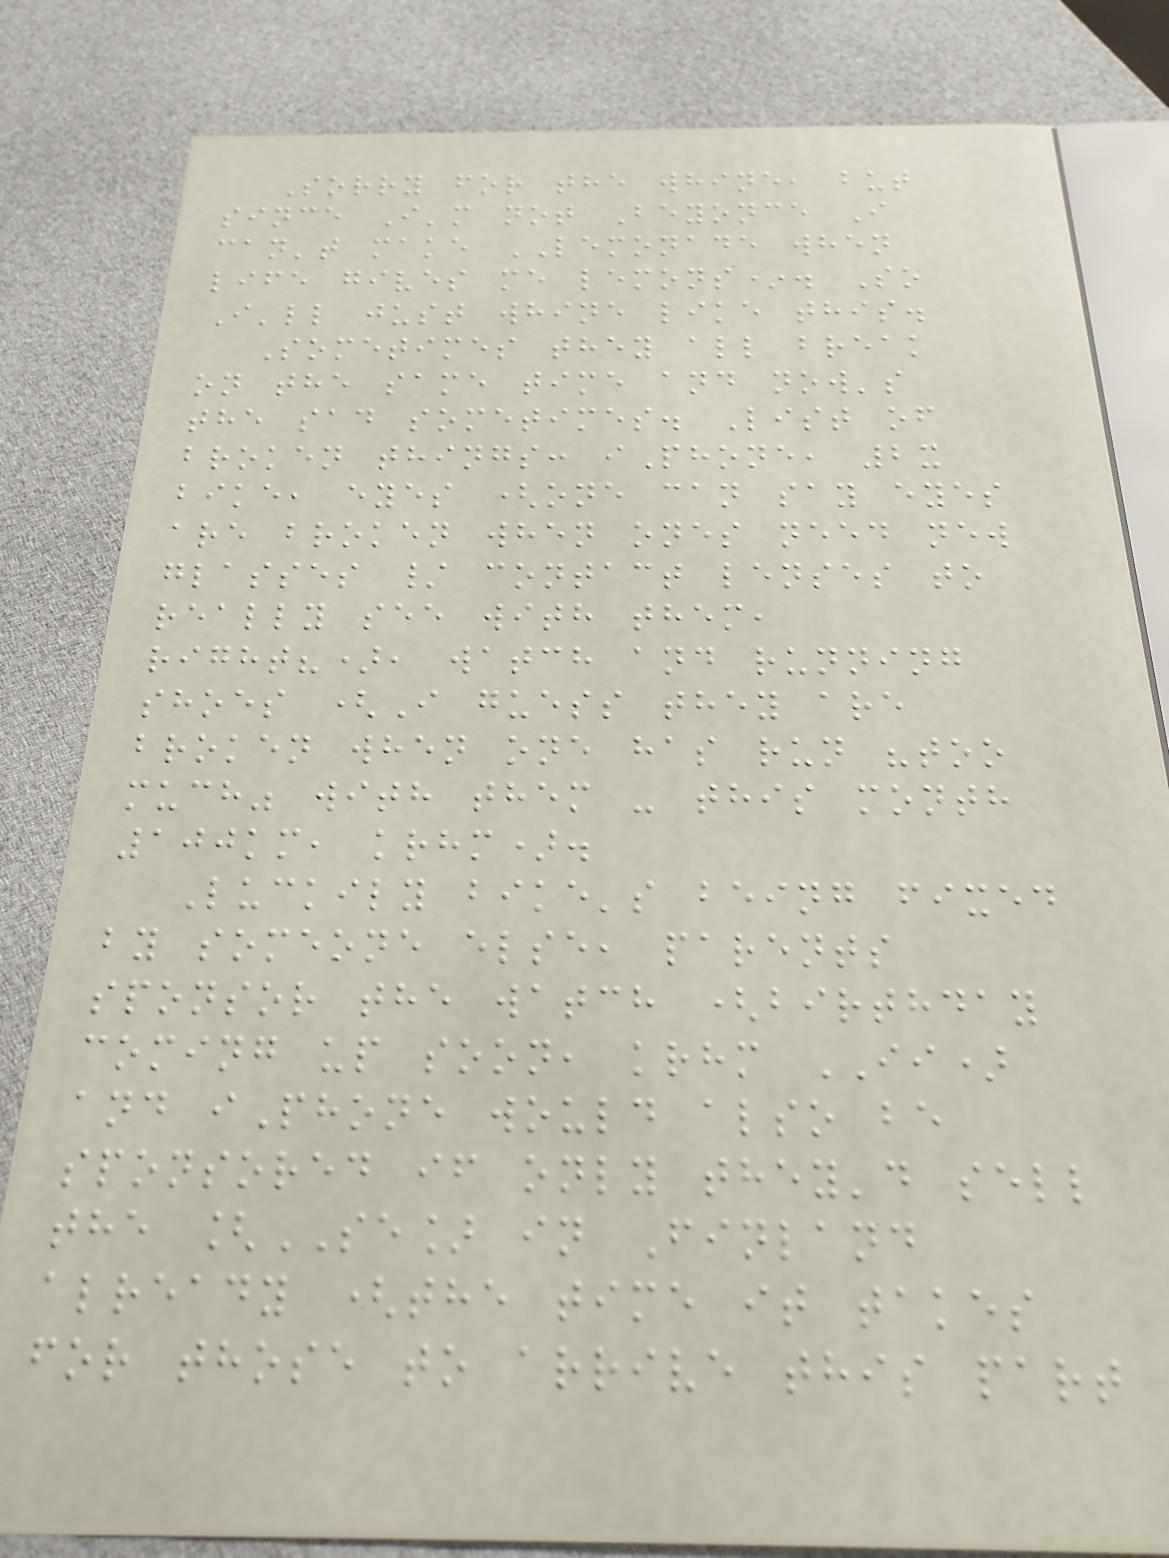Sorry for the whine, but
since I'm not Beyonce I
can't make LEMONADE when
life gives me lemons*. So
I'll just whine like this.
Sometimes they all break
on the same time and now's
the sad sometimes. List of
broken things: iPhone, 2x
bike, eyes (one can say eyes
are broken when ones need new
glasses / contact lenses to
really see with them,
right?), watch and running
shoes (I guess they are
broken when one has run "too
much" with them - this month
100km, krhm).
Luckily bike's being fixed
by someone else, parents
sponsor the watch (birthday
coming up soon, krhm II)
and iPhone would also be
sponsored if only they'd sell
the [SE] in Finland
already (the time it takes
for those to arrive this part
